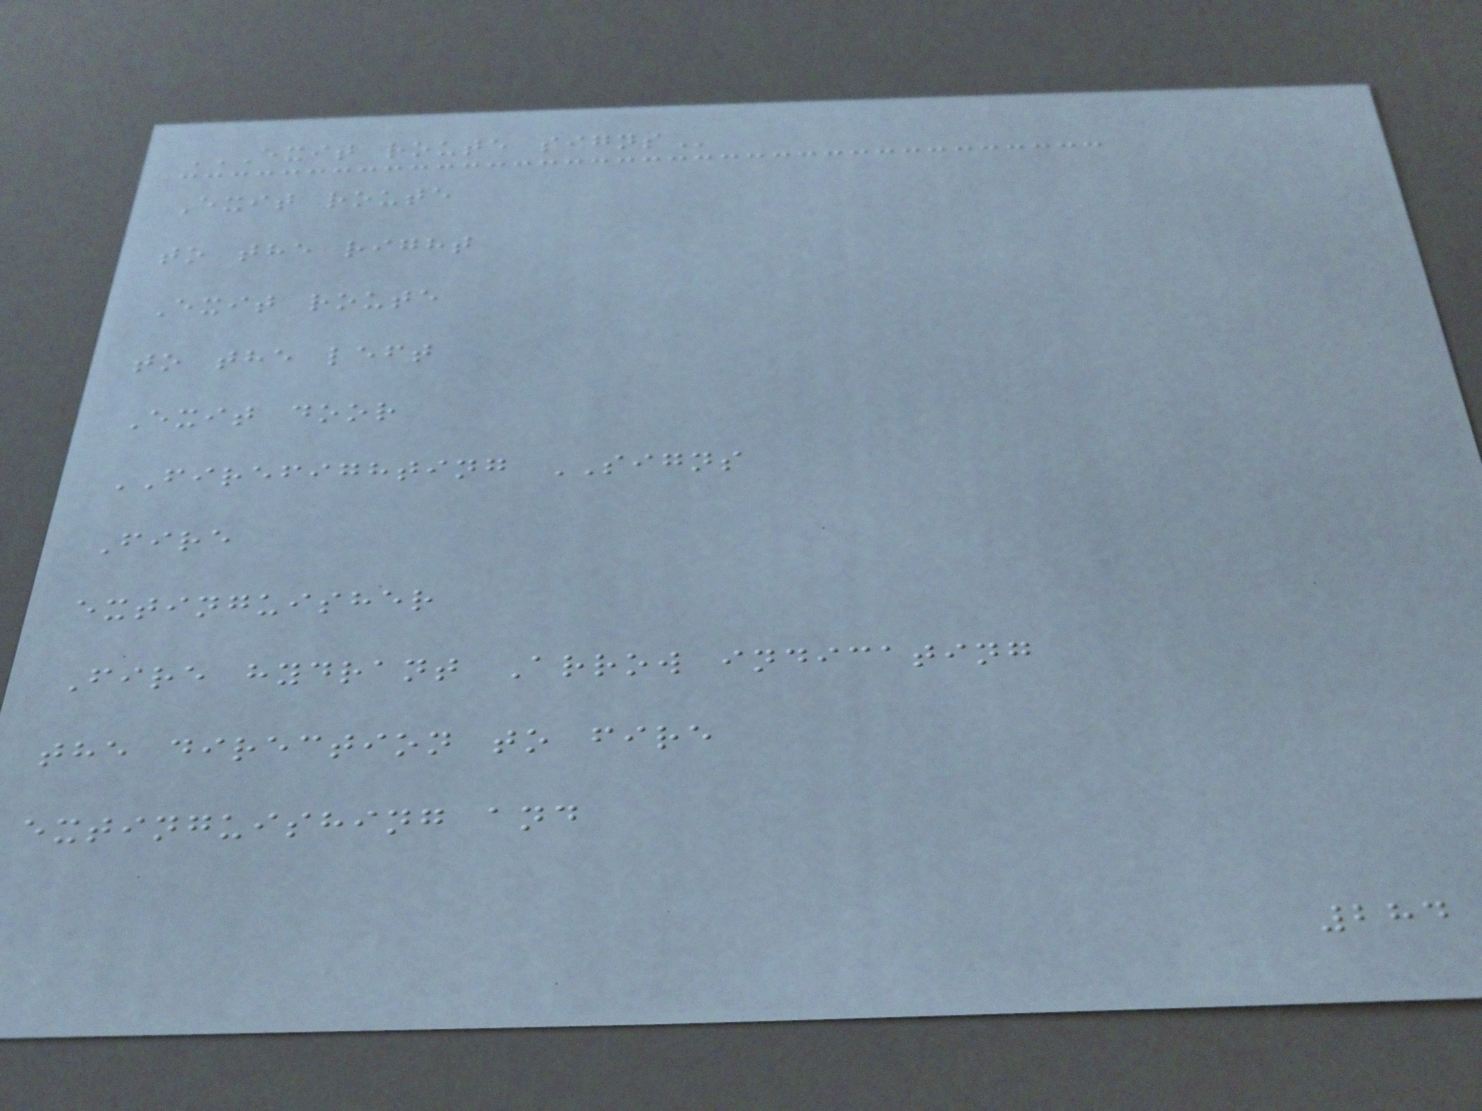EXIT ROUTE SIGNS
Exit route
to the right
Exit route
to the left
Exit door
FIREFIGHTING SIGNS
Fire
extinguisher
Fire hydrant Arrow indicating
the direction to fire
extinguishing and
284
